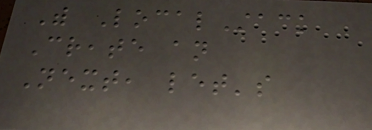With LocalStack
Create an
Next, let's
